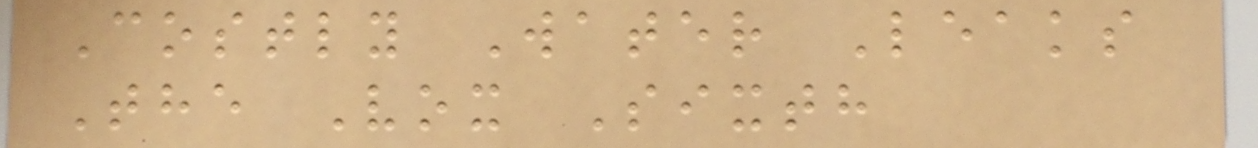Costly Water Leaks
The Vox Sixth
